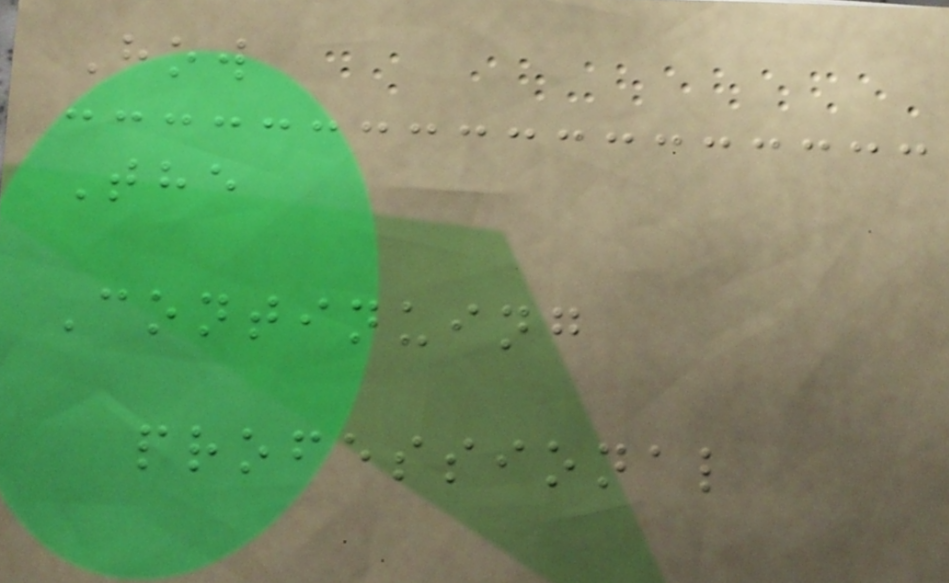How
The
Continuing
professional
